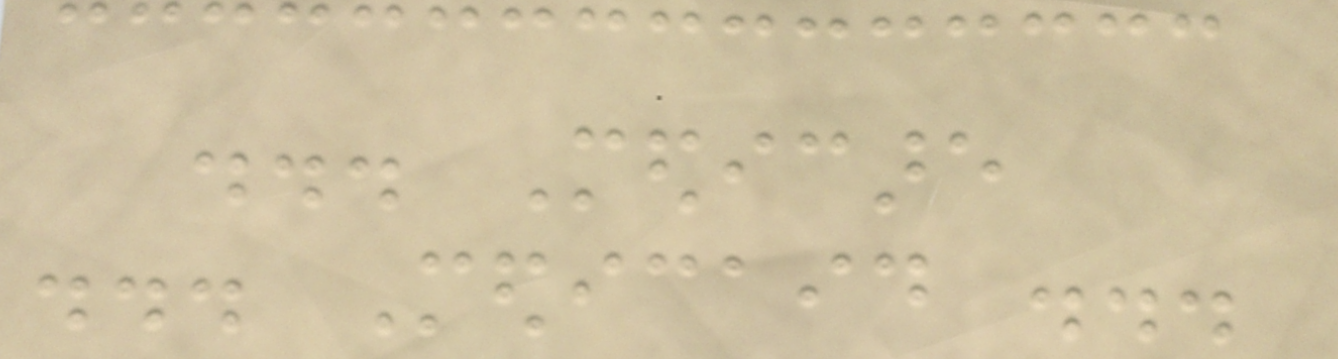... Medicare
... Medicaid ...
